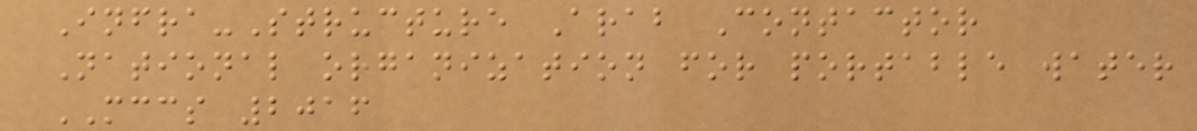Infra-Structure Arab Contactor
National organization for portable water
MCCS 2016
